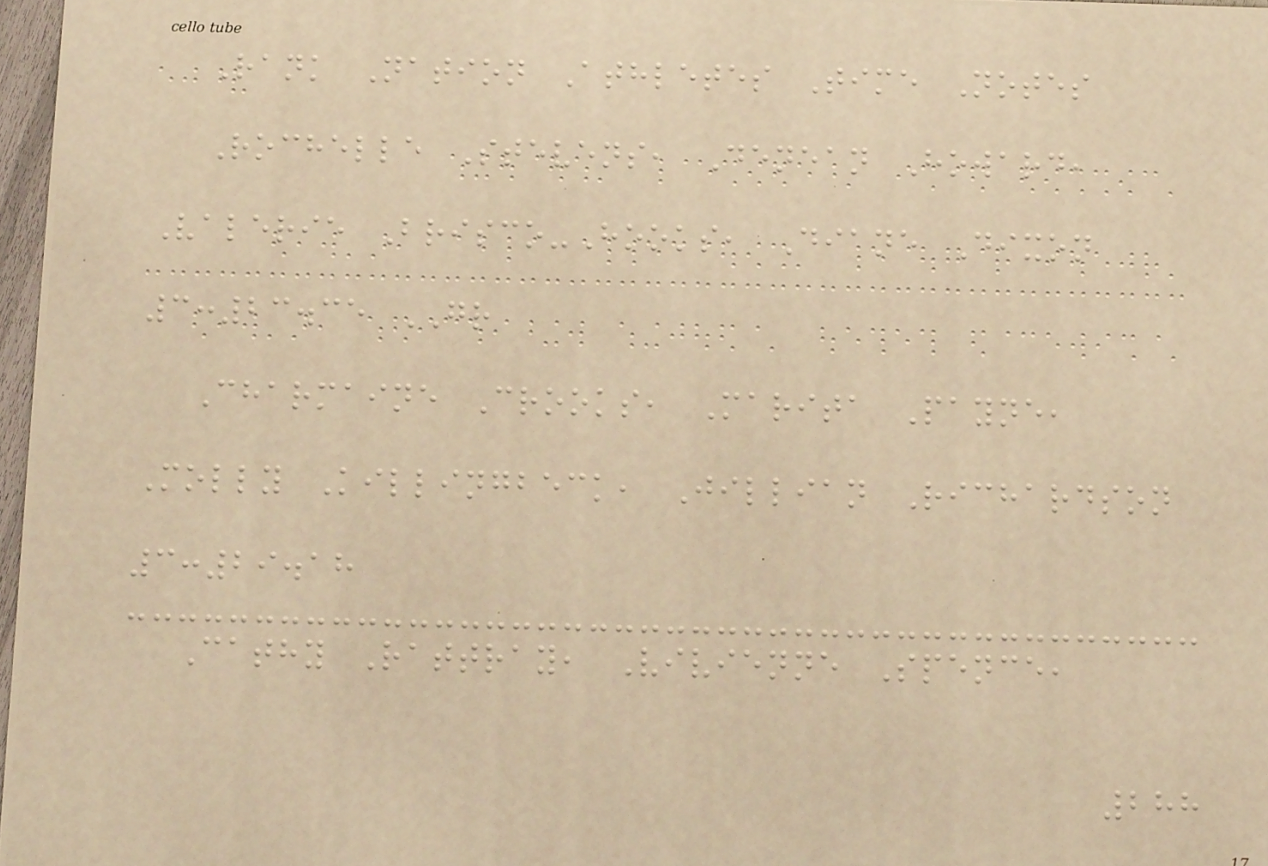Rank Nation Athletes Time Notes
Rochelle Stevens, Denean Howard,
Valerie Brisco-Hooks, Diane Dixon
3:23.35 GR
Charmaine Crooks, Marita Payne,
Molly Killingbeck, Jillian Richardson
3:29.18
Cathy Rattray, Vivienne Spence,
288
